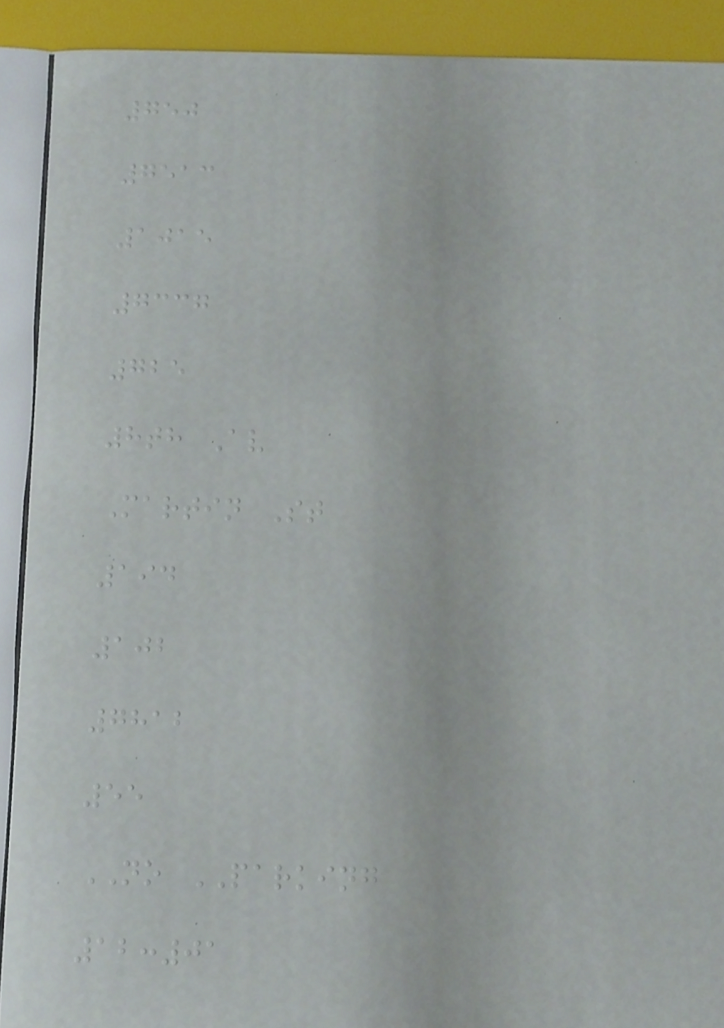750
7513
1015
7337
725
8th Av
Martin St
194
102
7812
55
NO PARKING
12:01
